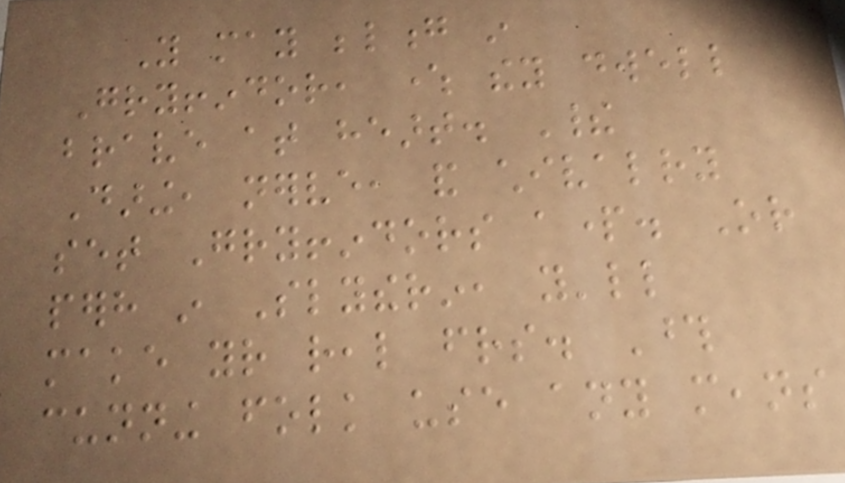You may belong in
Gryffindor, where they dwell
brave at heart. Their
Daring, nerve, and chivalry
set Gryffindors apart. Or
perhaps in Slytherin, you'll
make your real friends. Those
cunning folk use any means
